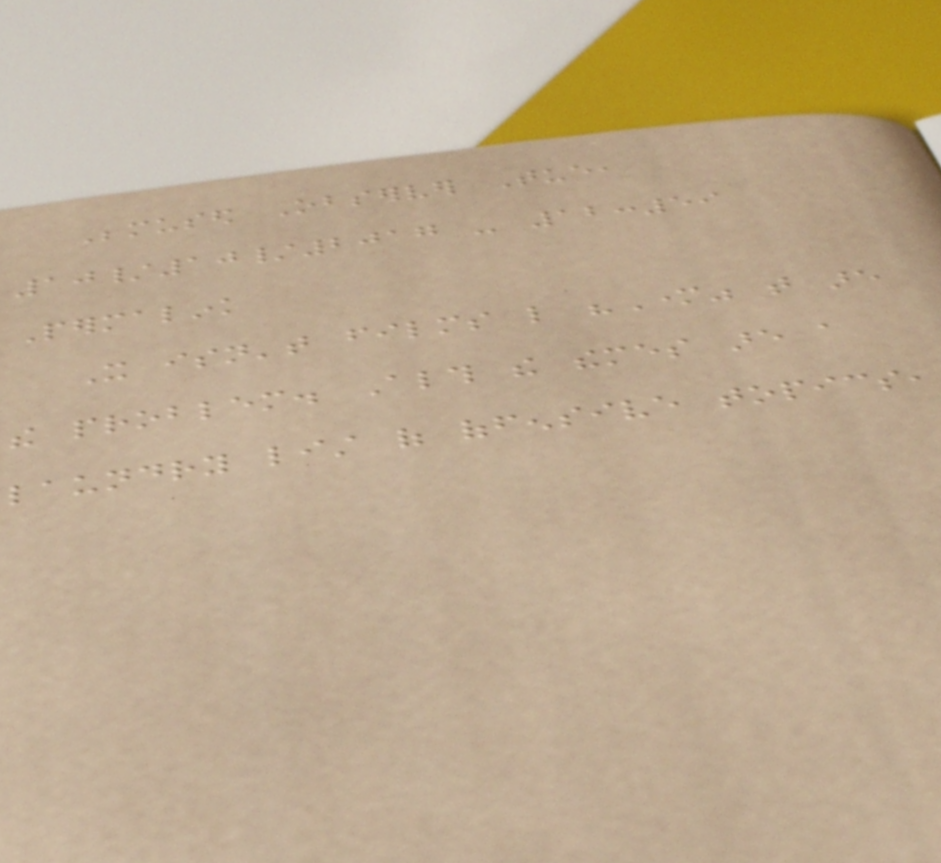Bemused Observer Tue,
10/10/2017 - 12:59
Permalink
It isn't films like "Mother" that are
the problem. Although the themes are a
laundry list of offensive topics,
